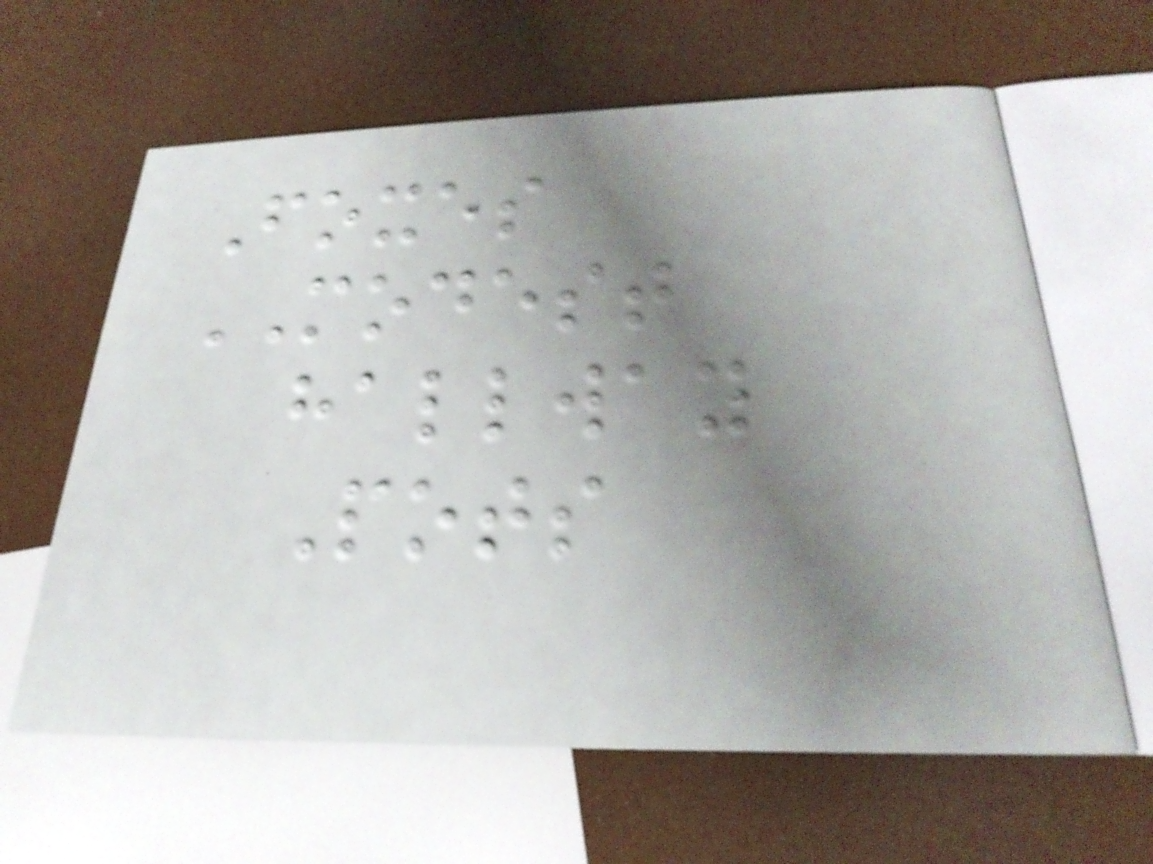Foxes
MODEST
hallway
Pots
